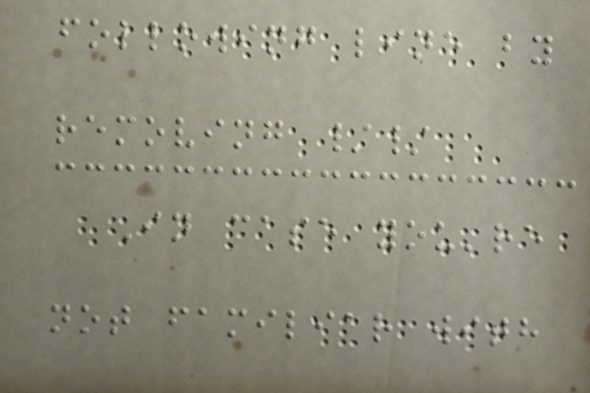following line by
removing //
In case you're
not familiar with
